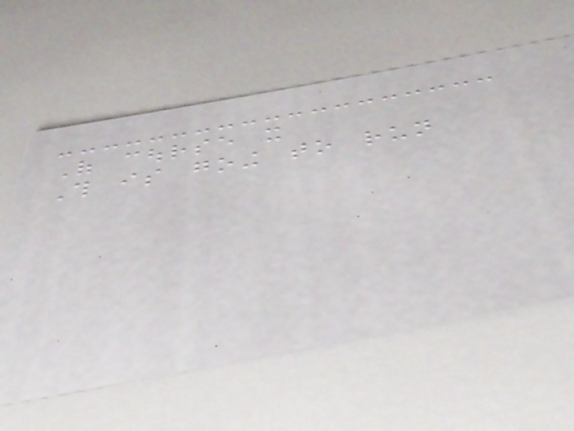Of course it
This is going to run
